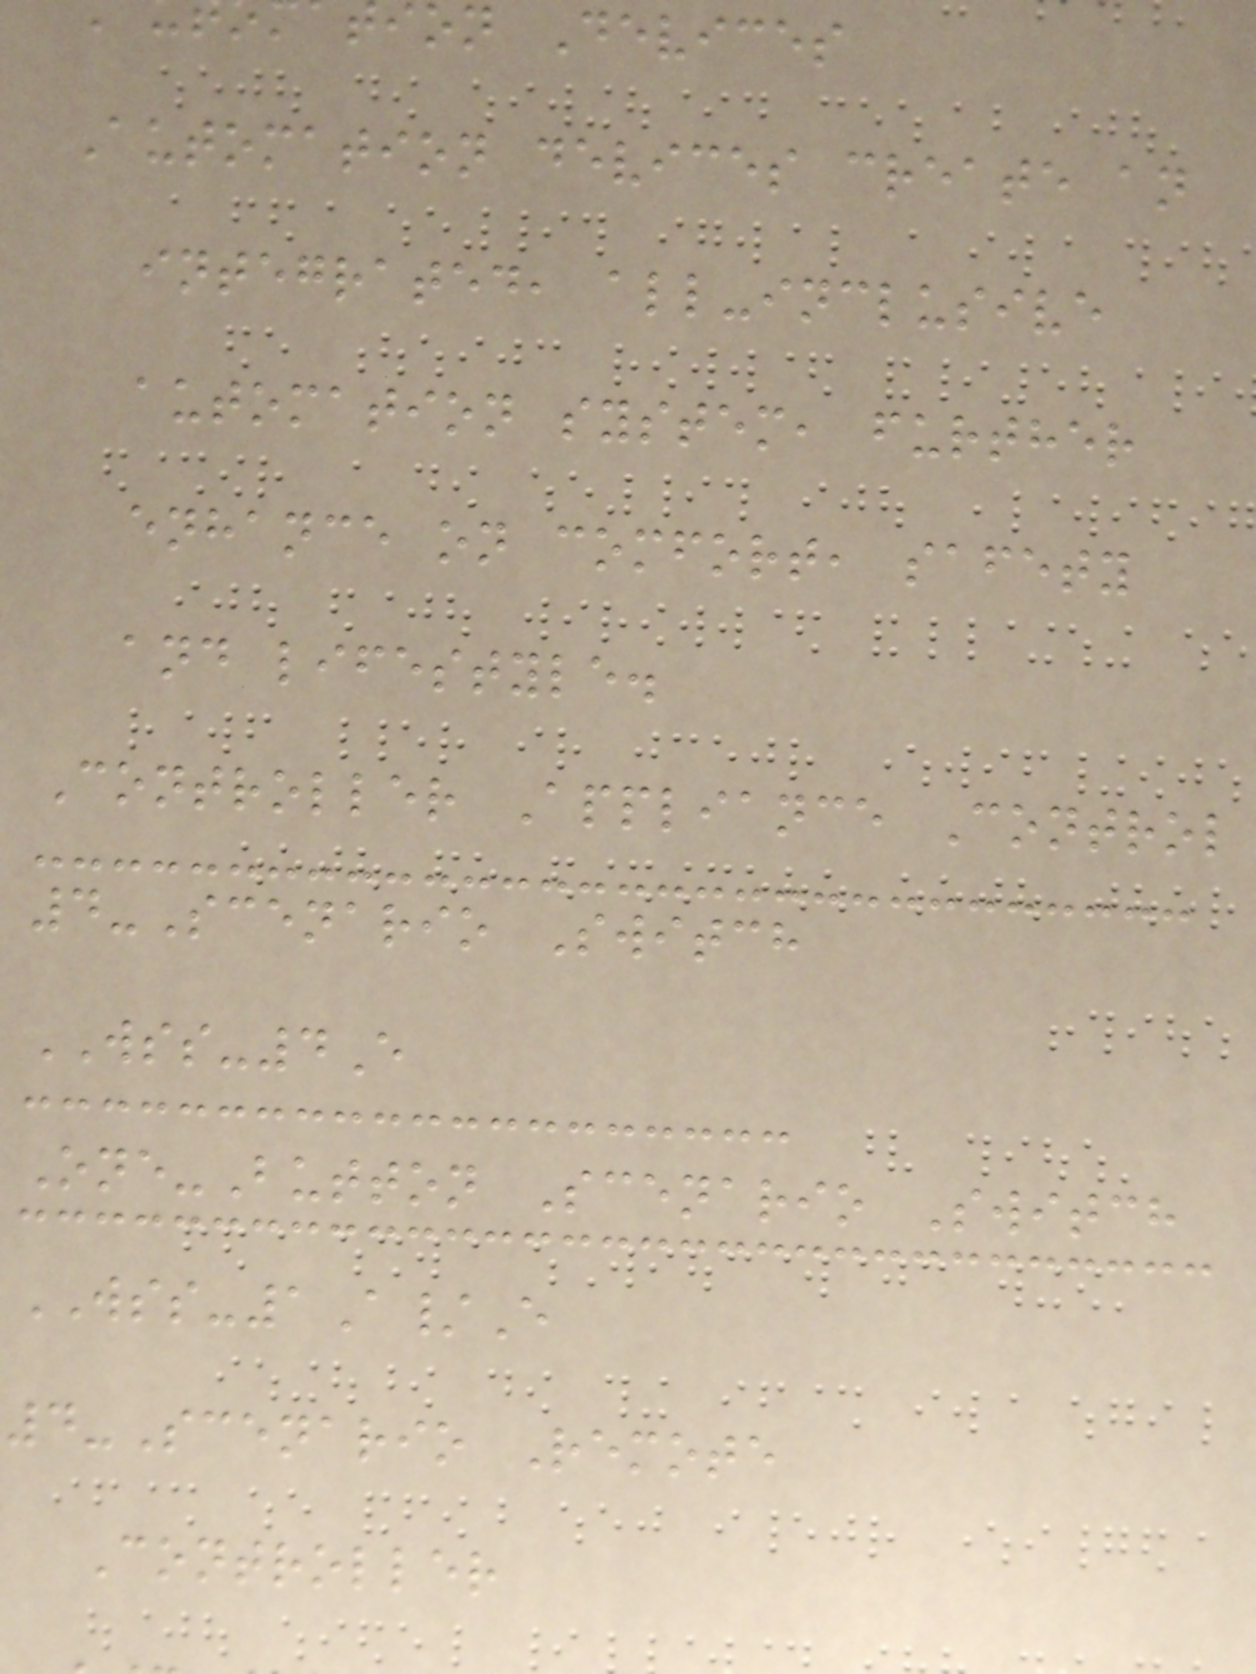ion Devices
Automation devices create an
integrated, all-inclusive
automation system, further
enhance on comfort, safety
and lifestyle.
Controller Appliance Control
4-Scenario Switch
WSS-4E
One-Button Scenario Switch
WSS-1A/E
4-Scenario Remote
Controller
